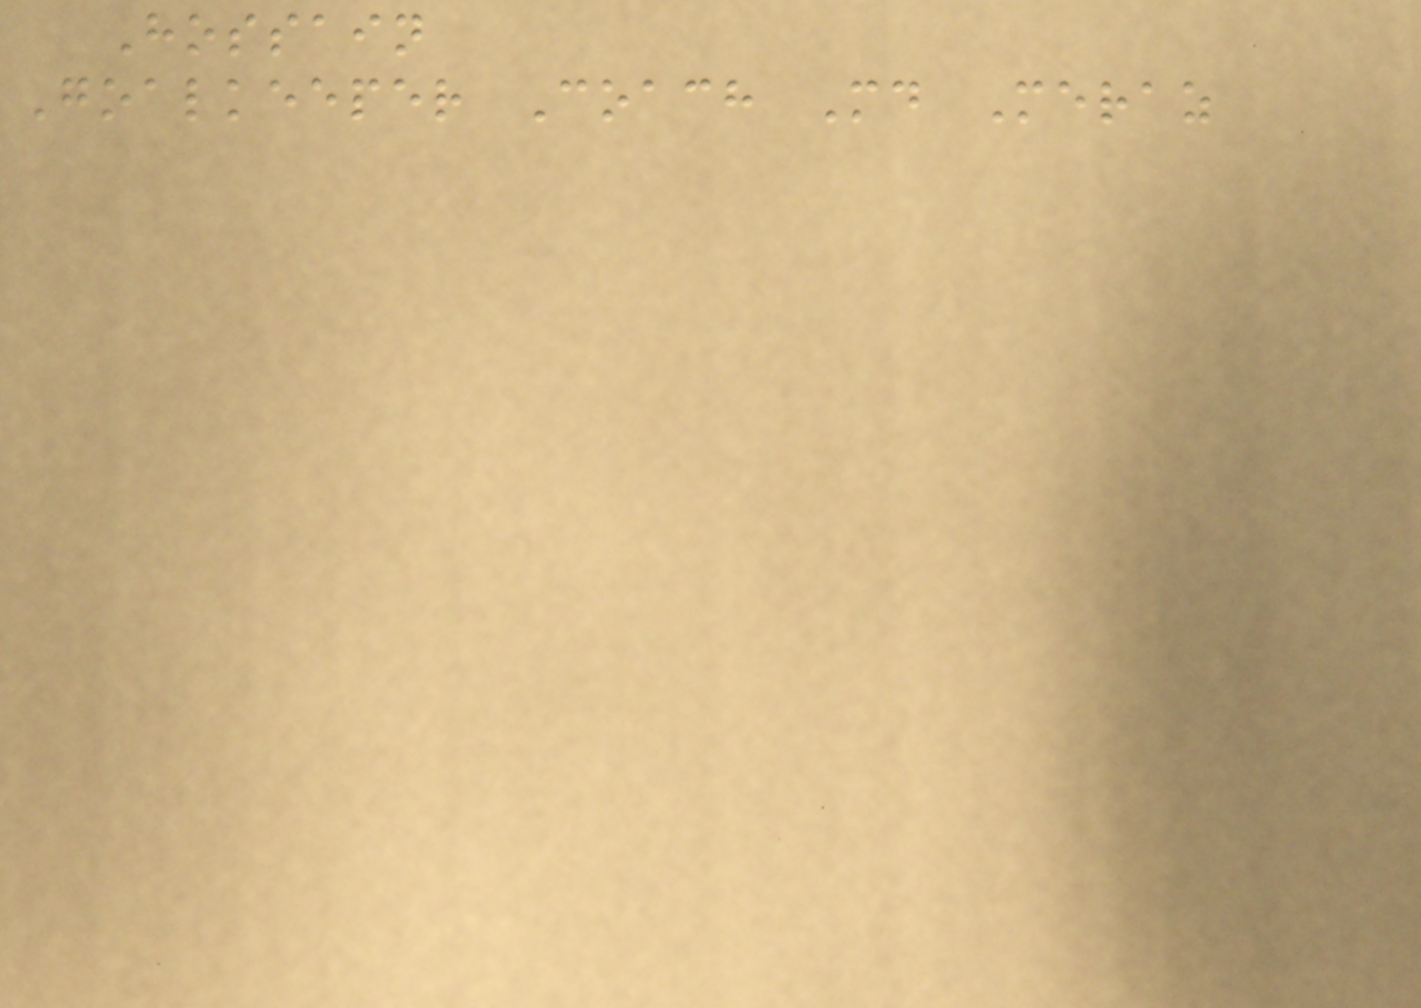Hossain
Goalkeeper Coach Md Meraz
